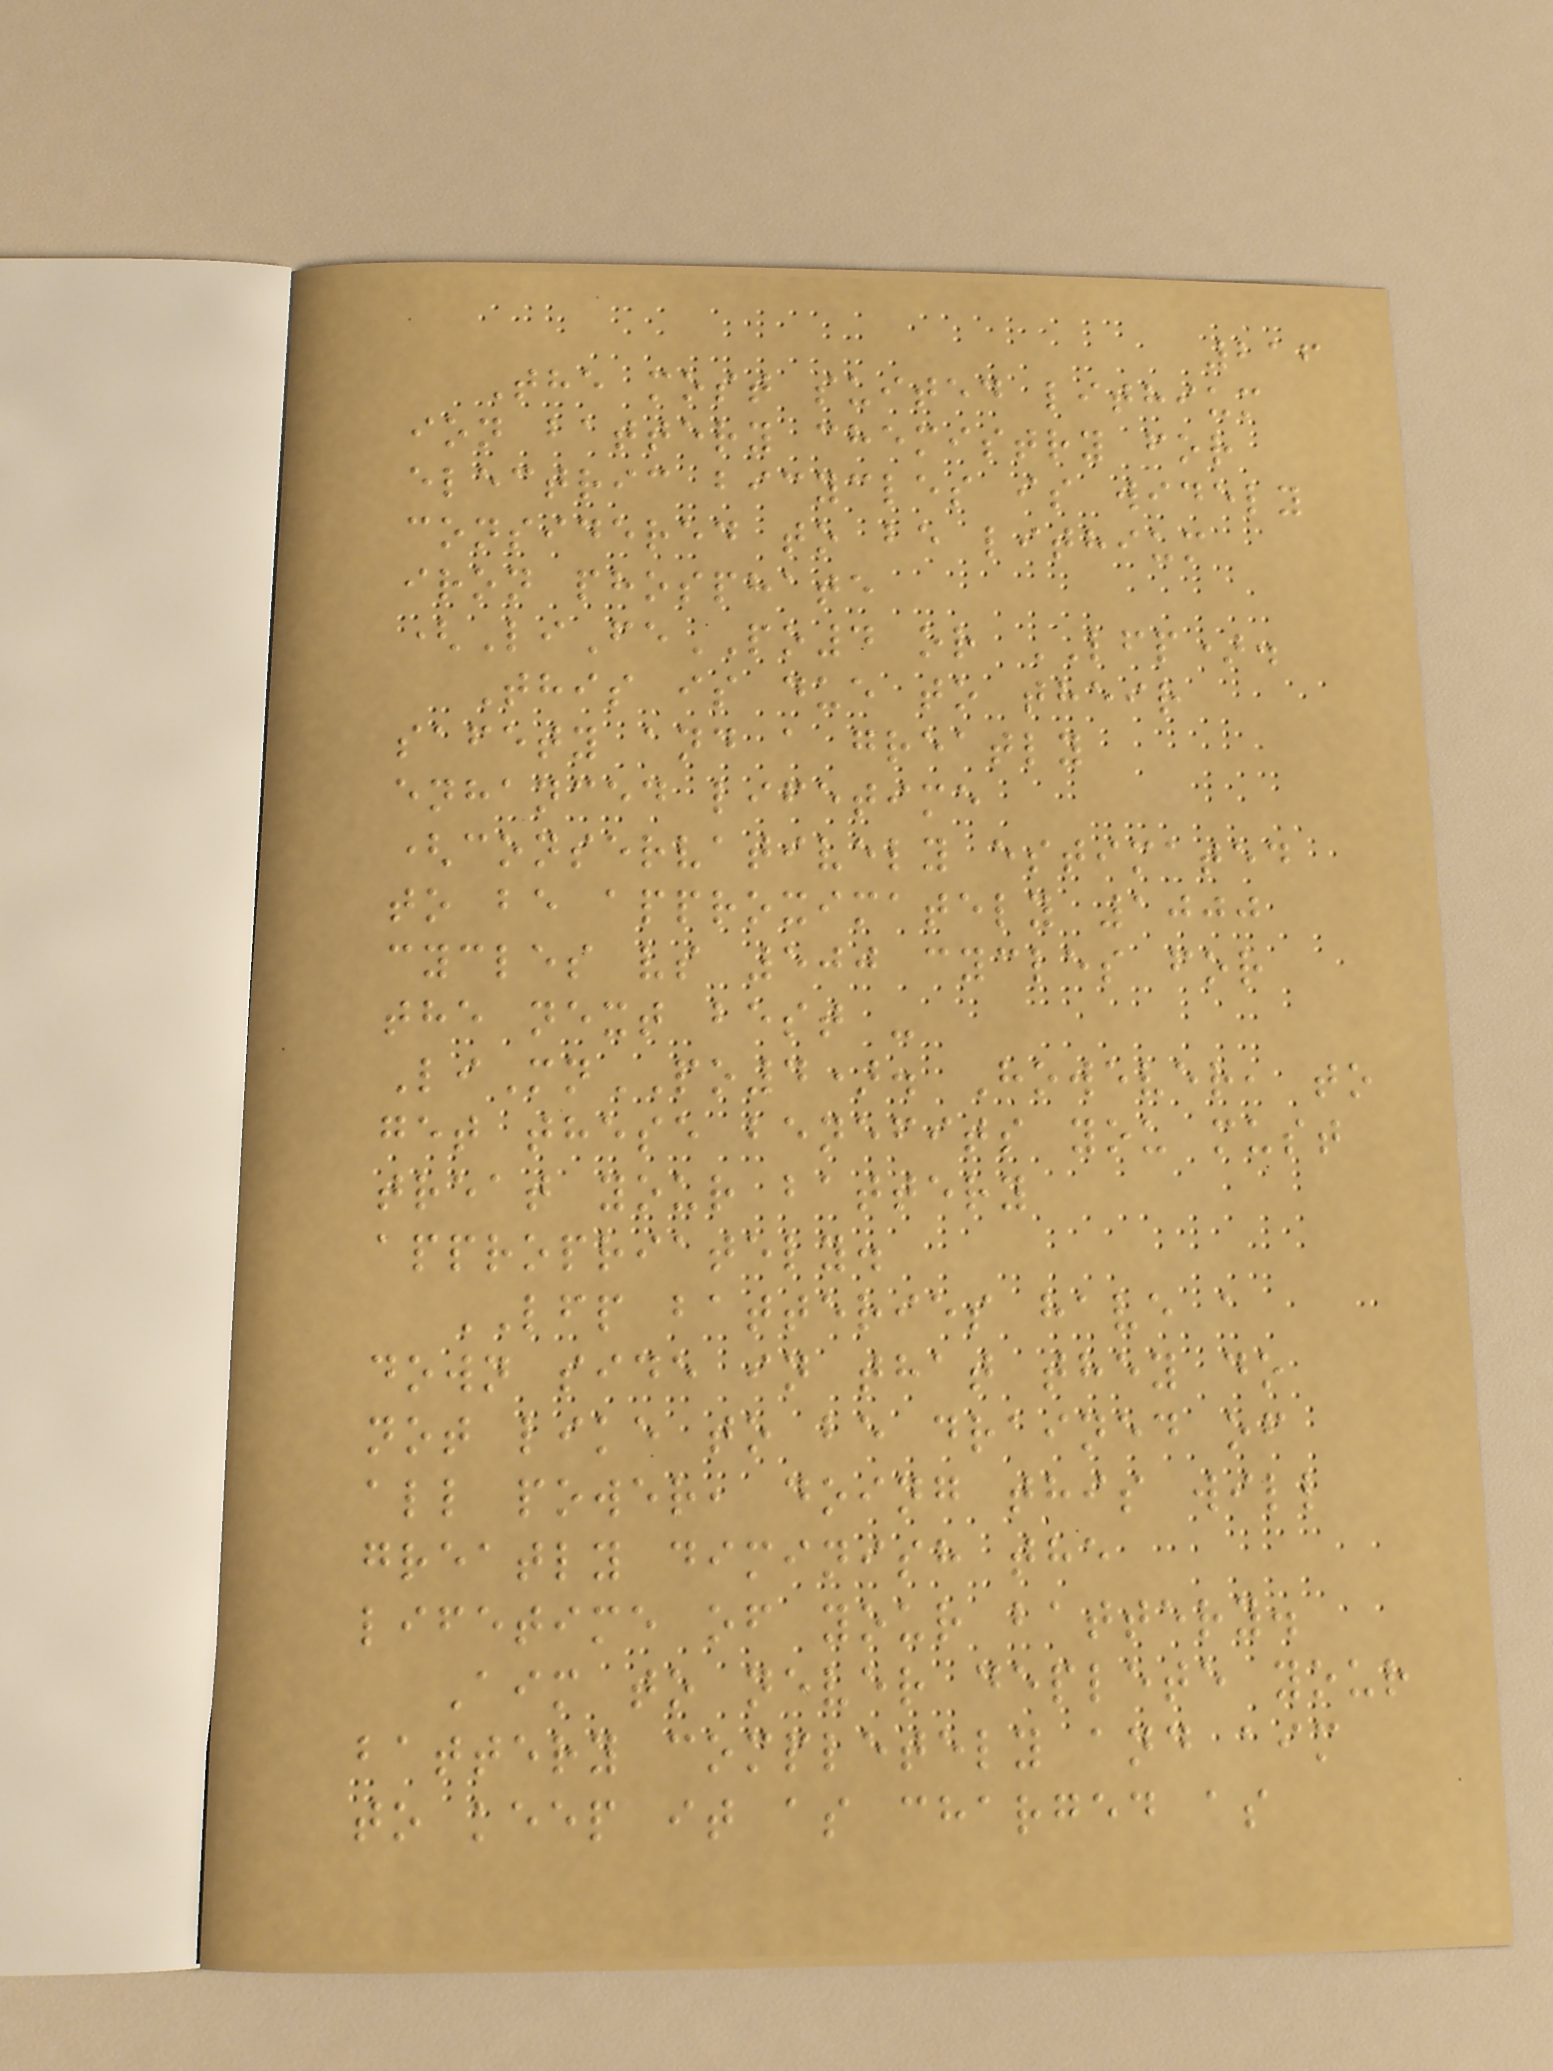216
The most suited lithium
ion battery chemistry for
electric bicycles is widely
considered to be lithium
iron phosphate
(LiFePO4 or LFP).
This is due to their
safety and a greatly
enhanced lifetime
(conservatively estimated
to be approximately 1000
cycles vs 500 cycles for
the next best -
LiMnPO4). However, to
get these benefits you must
treat your battery
appropriately.
LFP batteries have a
down side in that they do
not like to be drained of
all power, doing this will
greatly diminish the
lifetime of your battery.
Aim to never deplete your
battery completely and aim
to keep it as charged as
